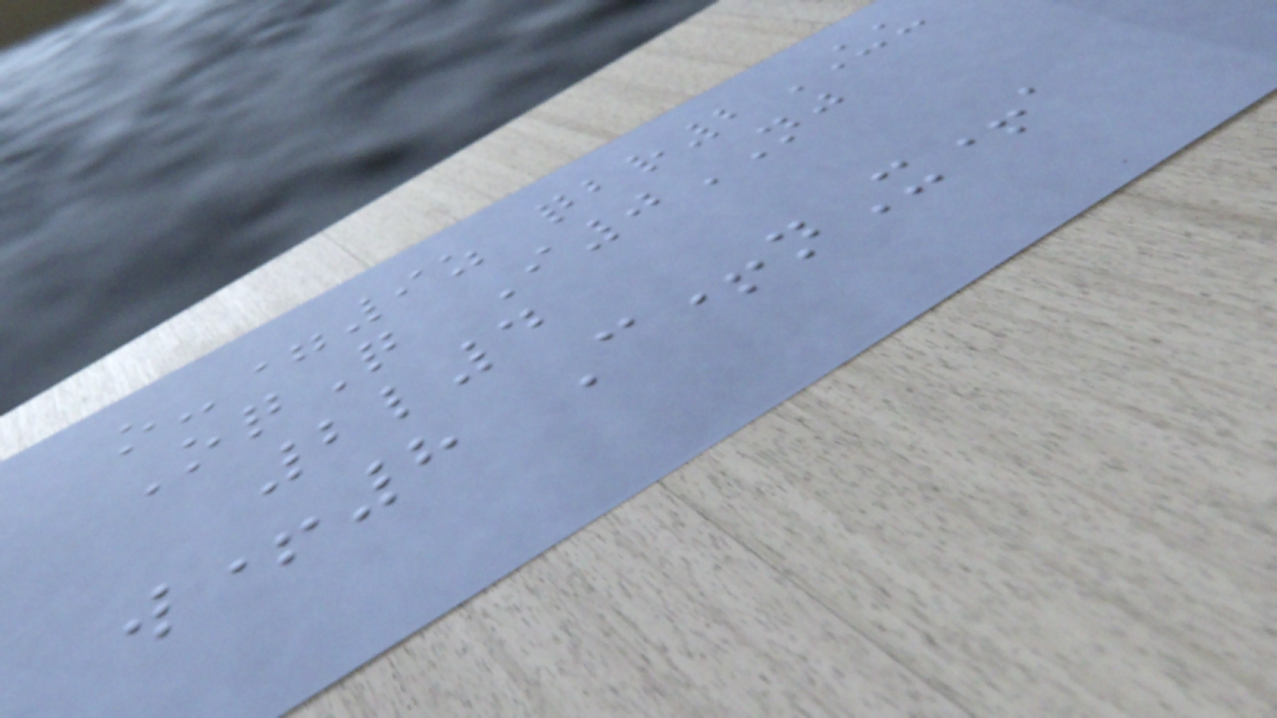o-=9z qbr2UU
OqQ I0NJ
2l4
w+8 C+nX+a
